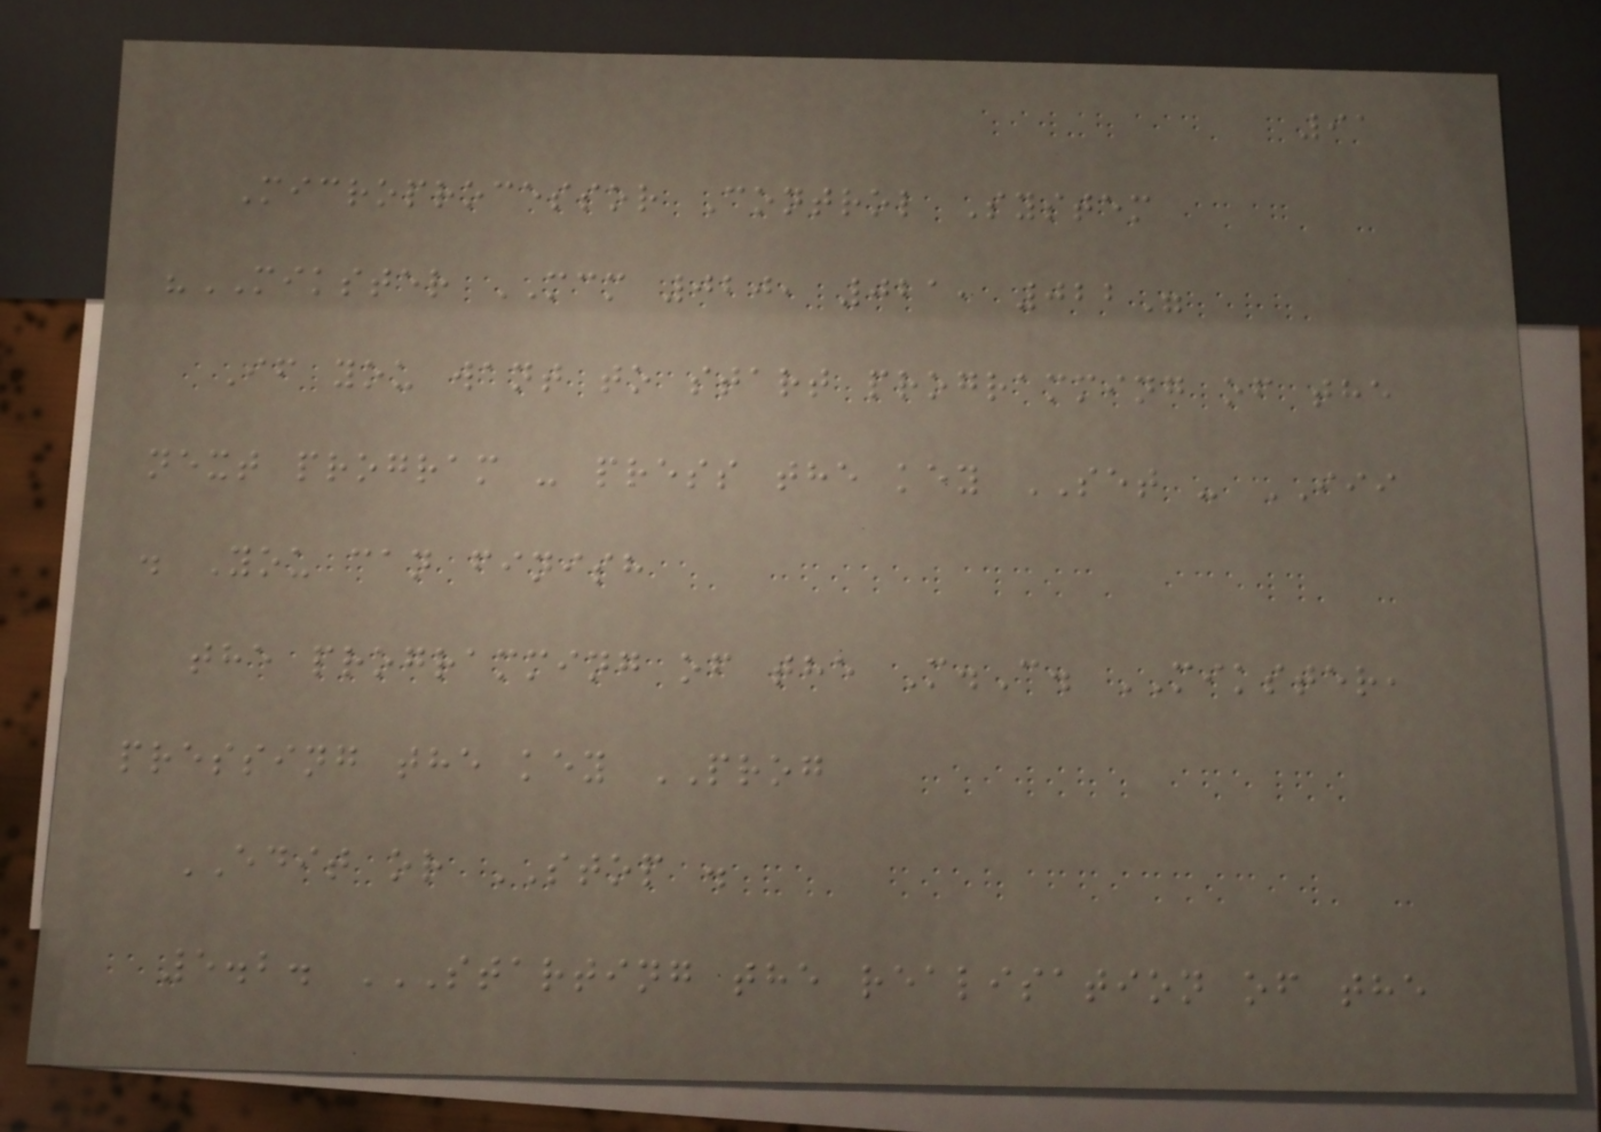91
Microprocessor Control System
"MIKSTER MCM 020, 021, 022"
If you want to start programming of the
next program - press the key SET - III
. You can finish
the programming of the M.C. MIKSTER,
pressing the key PROG
EDIT or STOP .
5.2. STARTING THE REALISATION OF THE
